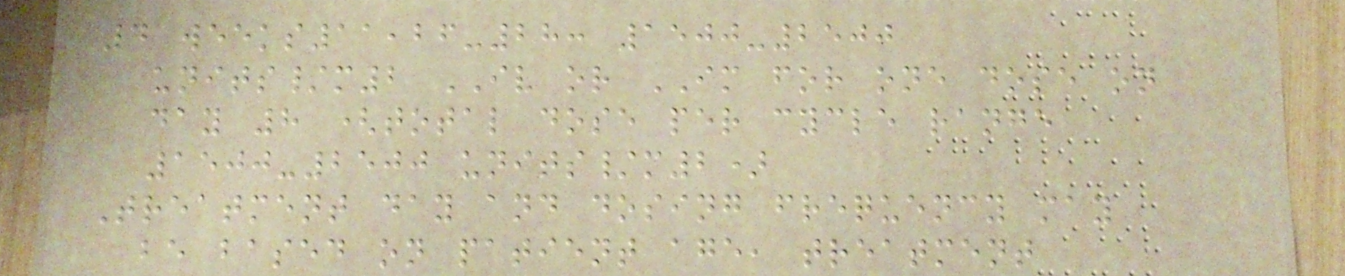4 weeks11,26-28: 1500-2500
units/m2 IV or IM for one dose on
day 8 (total dose per cycle range
1500-2500 units/m2)
Treatment day and dosing frequency may
be based on patient age, treatment
